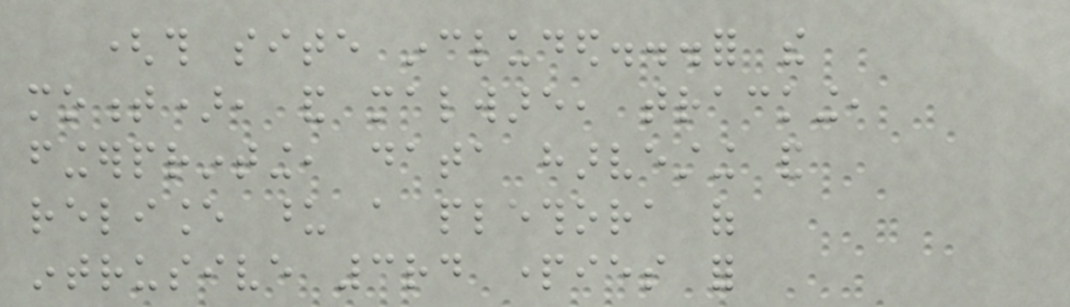(this site included...for the
moment), and malware, tracking,
fingerprinting, data harvesting and
reliance upon a plethora of
intrusive 3rd parties for
